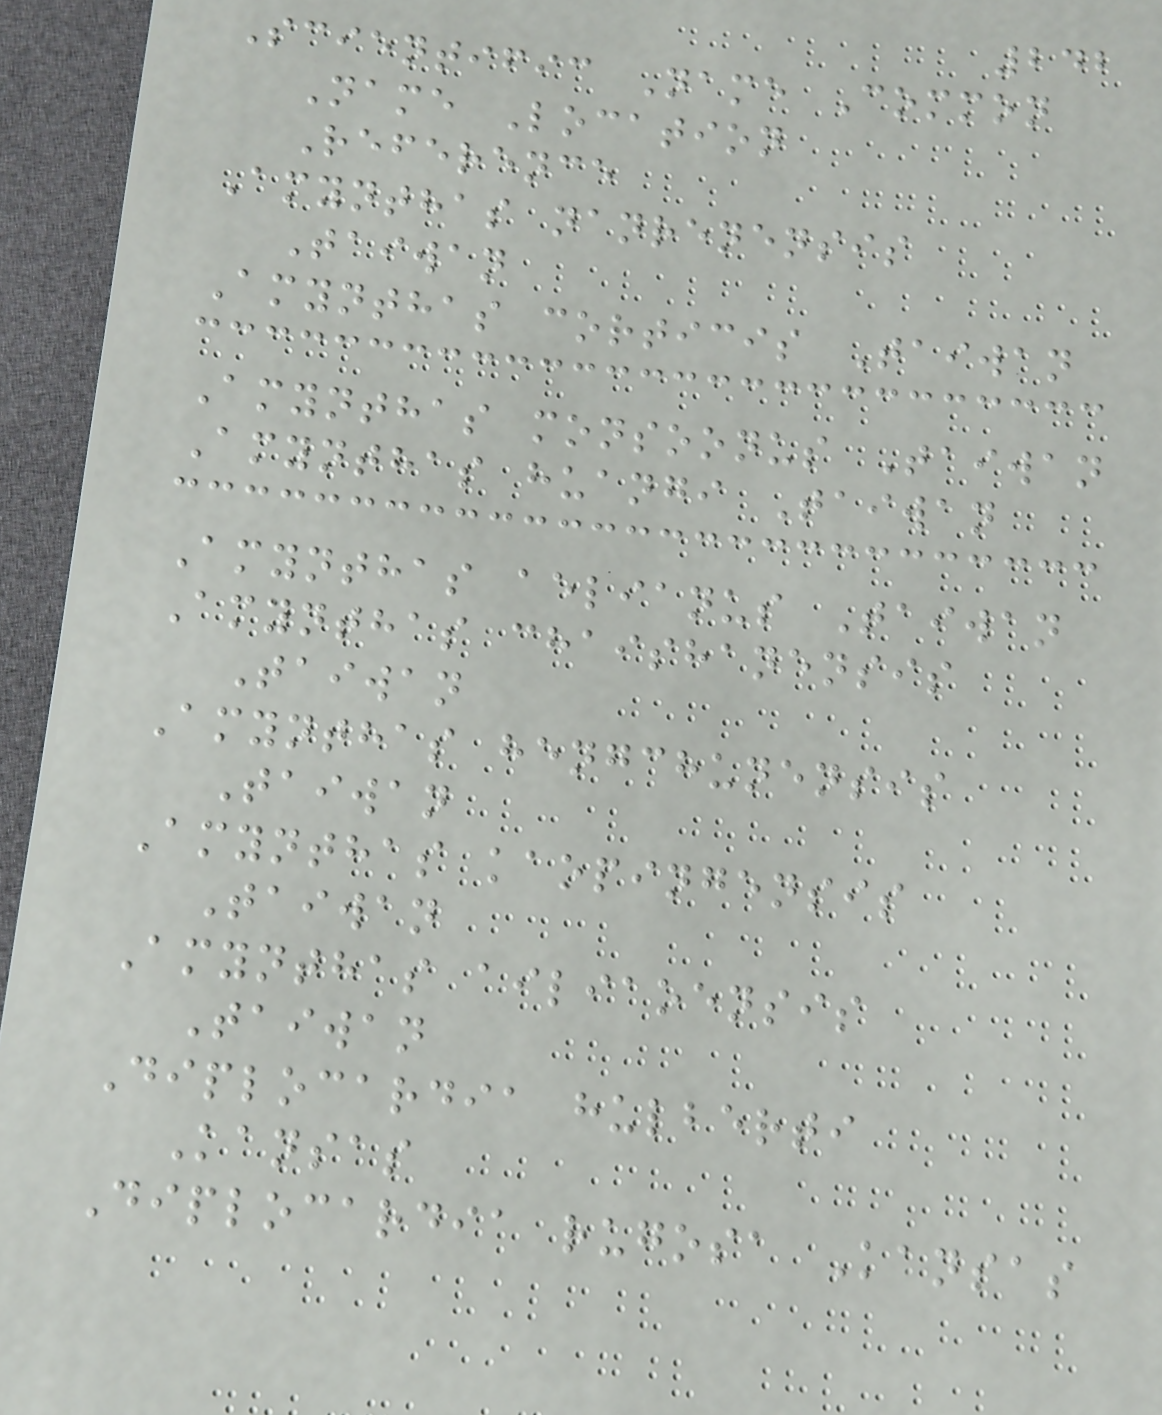242
Scientific Name Common
Name Location
Reference
Amynthas nanrenensis
Taiwan
Amynthas corticis Taiwan
Amynthas monsoonus Taiwan
Amynthas huangi Taiwan
Amynthas aelianus Taiwan
Amynthas chaishanensis
Taiwan
Amynthas hengchunensis
Taiwan
Amynthas kaopingensis
Taiwan
Amynthas ailiaoensis
Taiwan
Diplocardia hulberti
Kansas
Diplocardia rugosa Kansas
